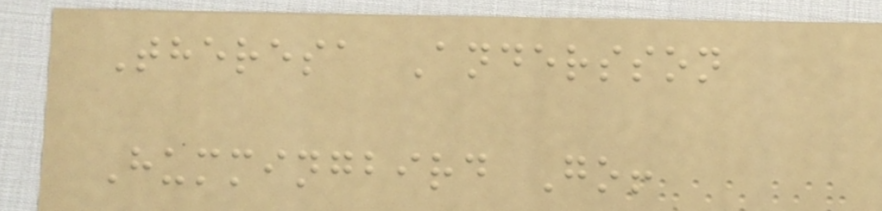Theresa Andersson
Hummingbird Go!
